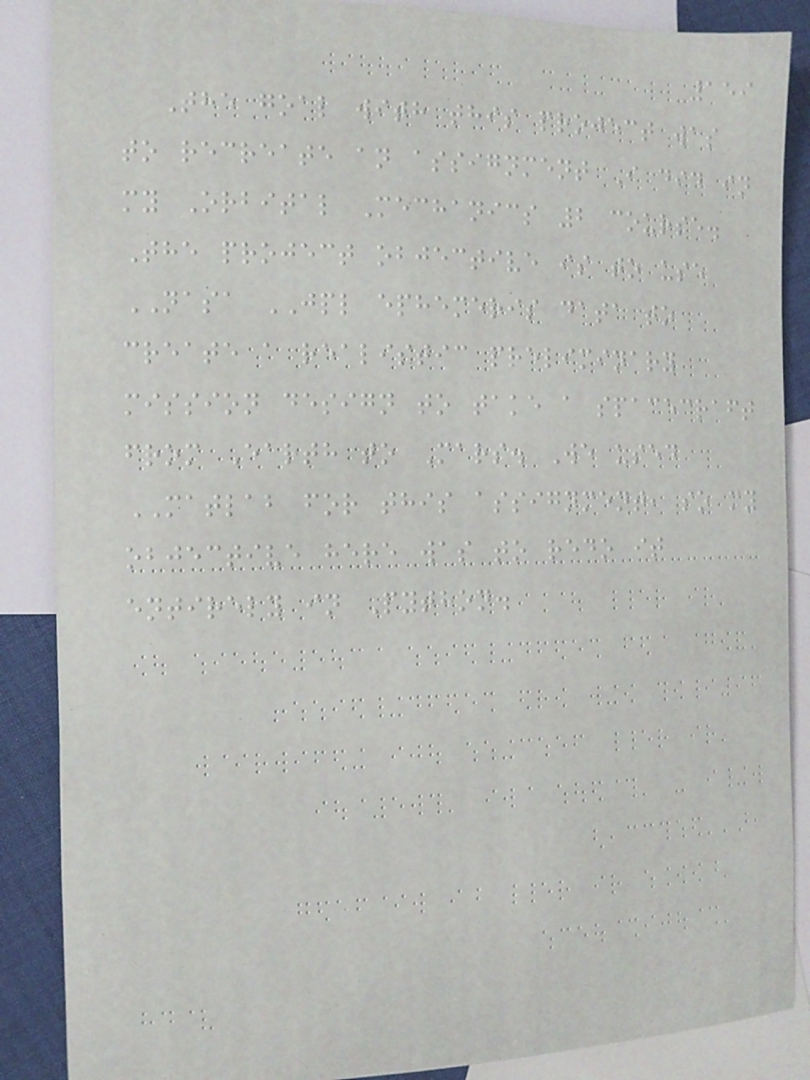159
The goal with this project was
to recreate an assignment I did in
my Orbital Mechanics 2 course.
The project objective is to use
NASA JPL ephemeris data to
create a realistic preliminary
mission design to take a spacecraft
from Earth to Mars. We used
MATLAB for this assignment, so my
objective here was to redo it
entirely in Python.
